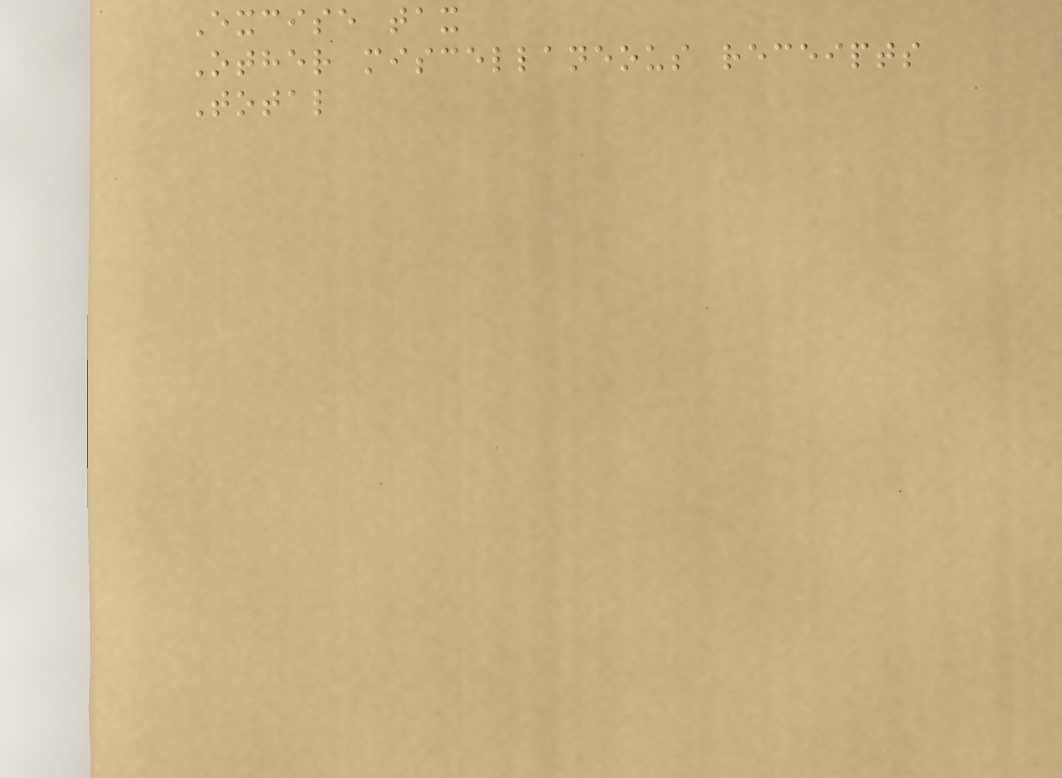Excise tax
Other miscellaneous receipts
Total
